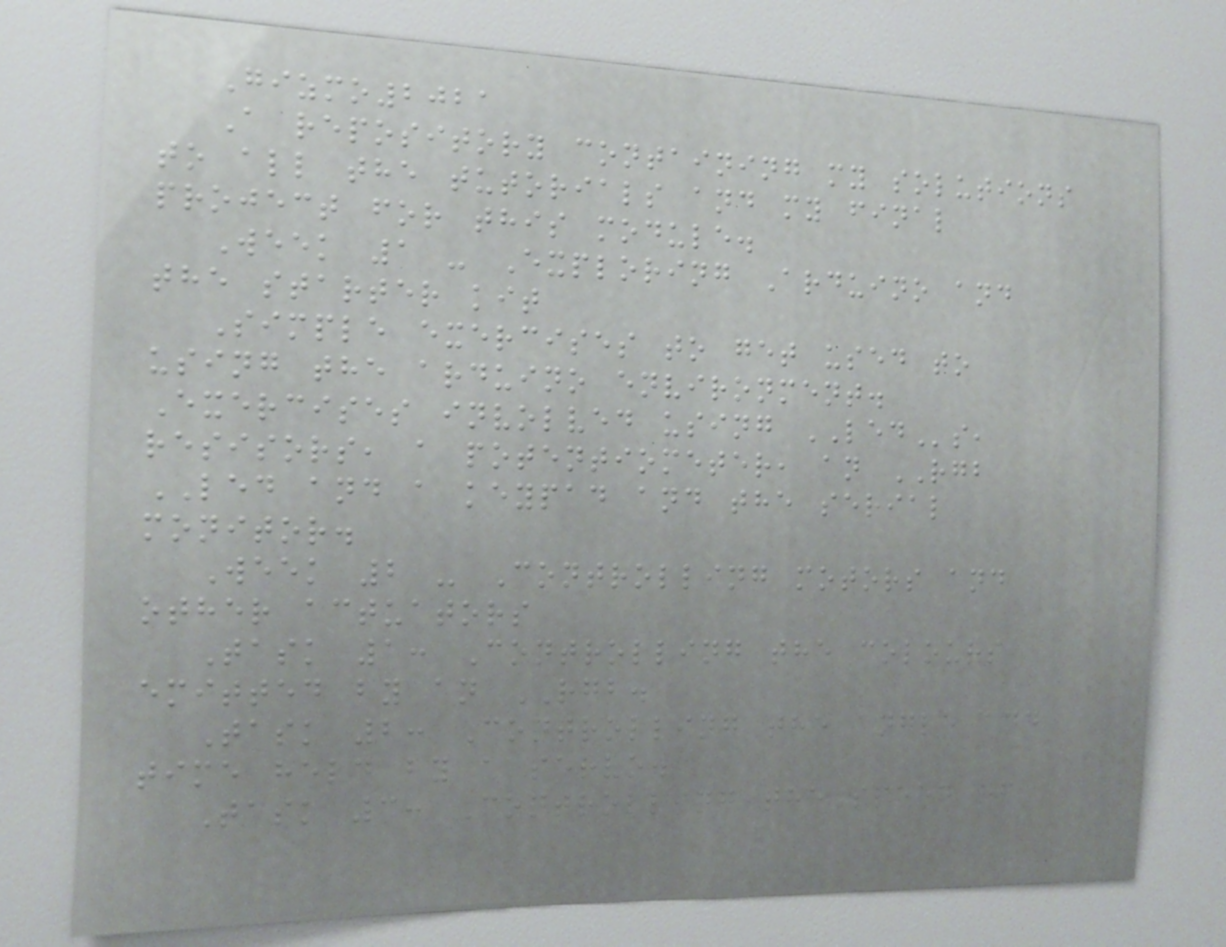Gizmo2021
A repository containing my solutions
to all the tutorials and my final
project for this module.
Week 1 - Exploring Arduino and
the starter kit
Simple exercises to get used to
using the arduino environment.
Exercises involved using LEDs,
resisors, a potentiometer, an RGB
LED and a keypad and the serial
monitor.
Week 2 - Controlling motors and
other actuators
Task 1: Controlling the colours
emitted by an RGB.
Task 2: Controlling the angle and
time held by a servo.
Task 3: Controlling the speed of a
